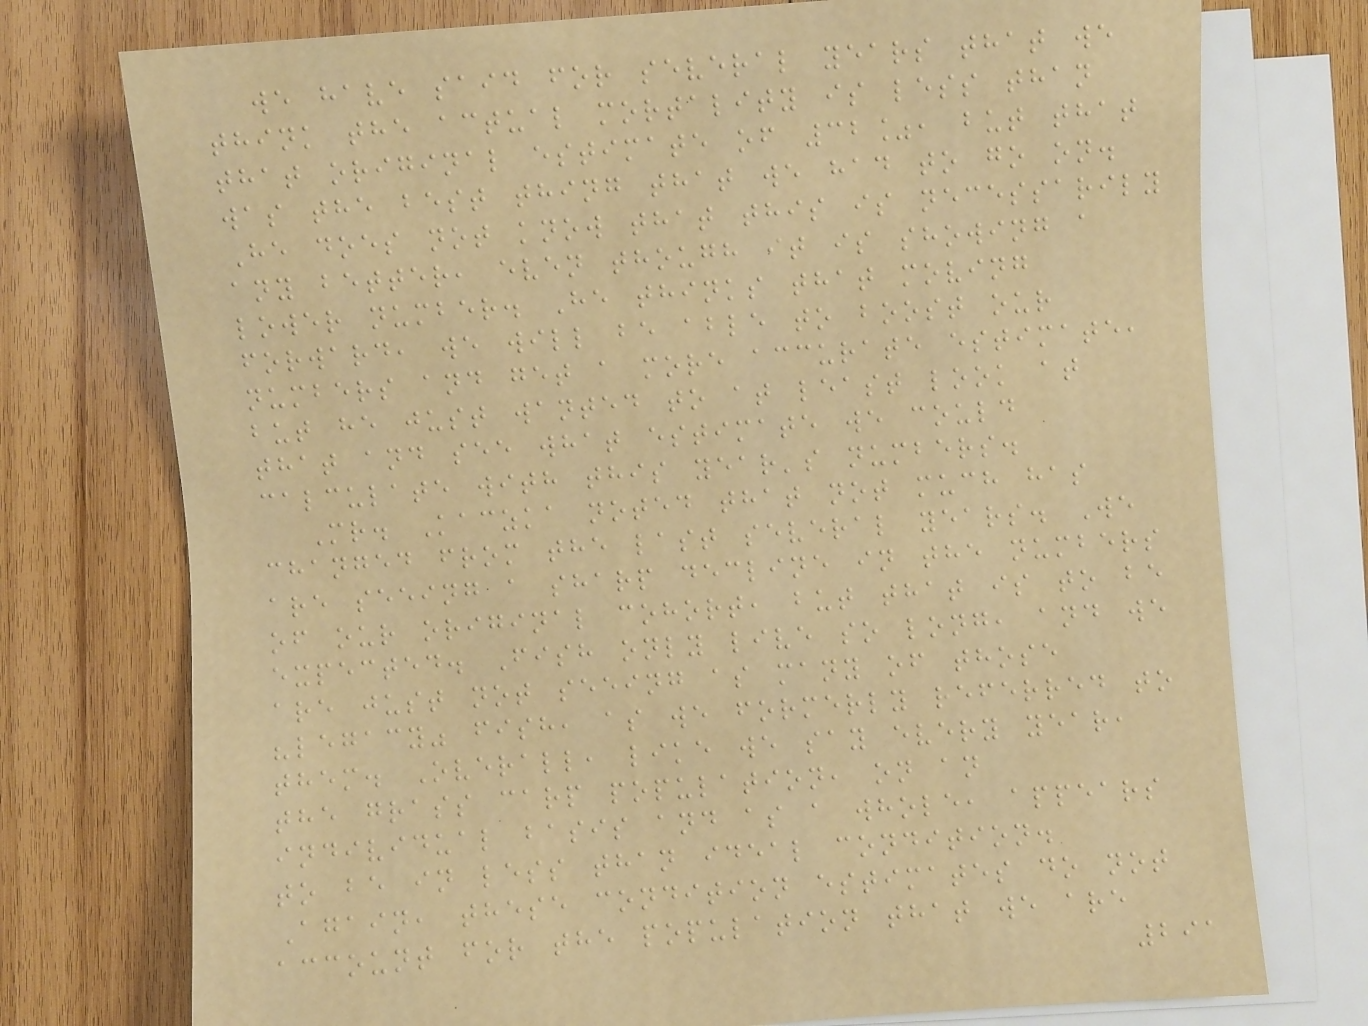we have said for several years that we
think the actual mortality is less than
that original estimate of 32%, but that
was the best thing that we had to go on.
He does not know that this is necessarily
any better, even though it is showing a
lower number. He thinks that moving
forward, we will be able to boost our
numbers and get a more accurate estimate,
but he just wanted to at least look at
that and see what estimate we could
calculate with this year's numbers.
Mr. Kaczka noted that not much has
changed from the last several years. We
are seeing a sharp decline in the numbers
of our original cohort, but that is to be
expected. Fish only live so long, and we
are just not seeing as many of those
"legacy" fish, as we formerly referred to
them. Overall, like we say every year,
the grass carp population, on an
individual basis and as a whole, appears
to be in less than ideal condition.
Again, these condition estimates do not
account for the population that we are
291
